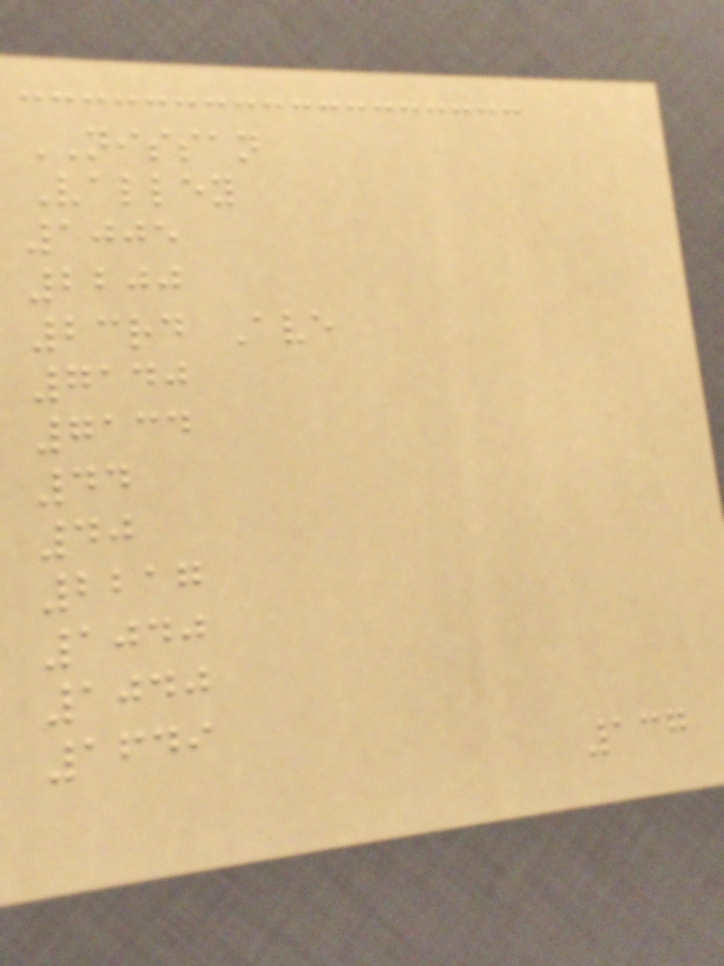NISSAN
Valley
1005
2200
23rd Ave
7140
7134
44
40
2217
1040
1040
1649
137
